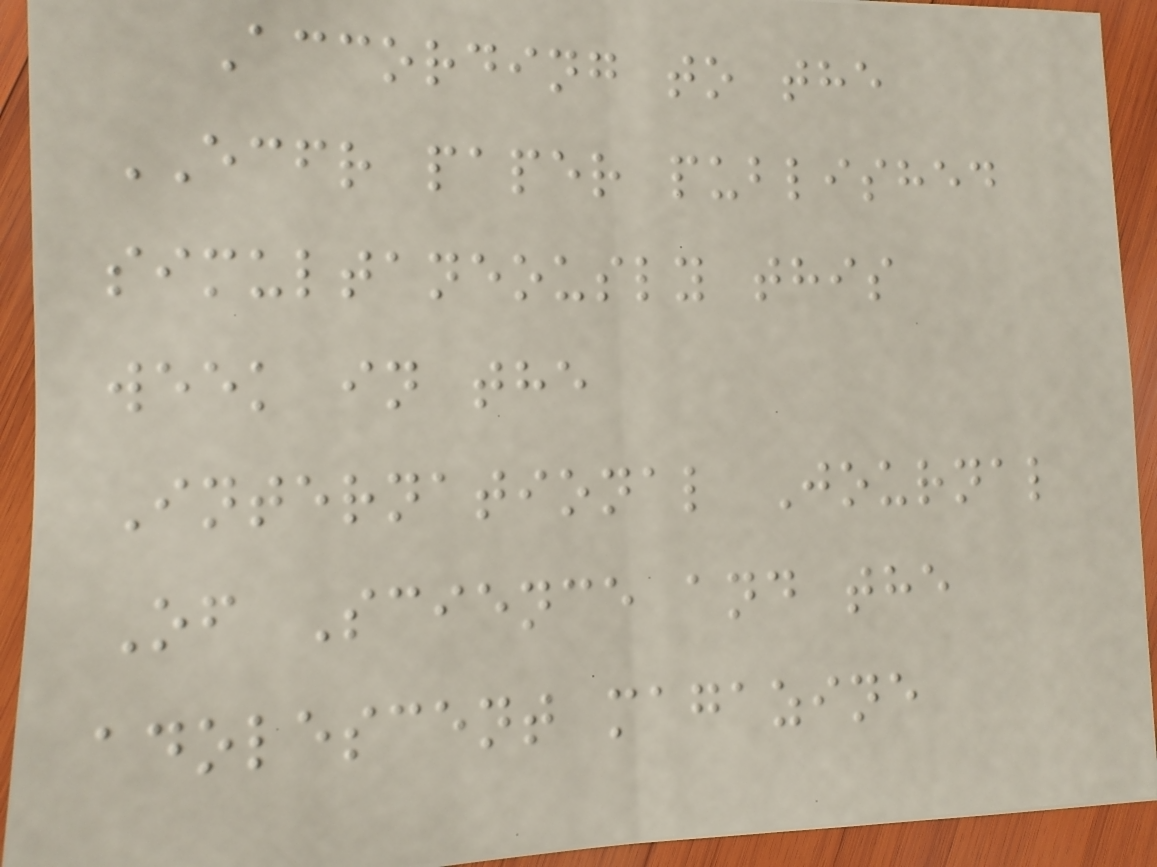According to the
ECFR paper published
simultaneously this
week in the
International Journal
Of Science and the
adolescent magazine
